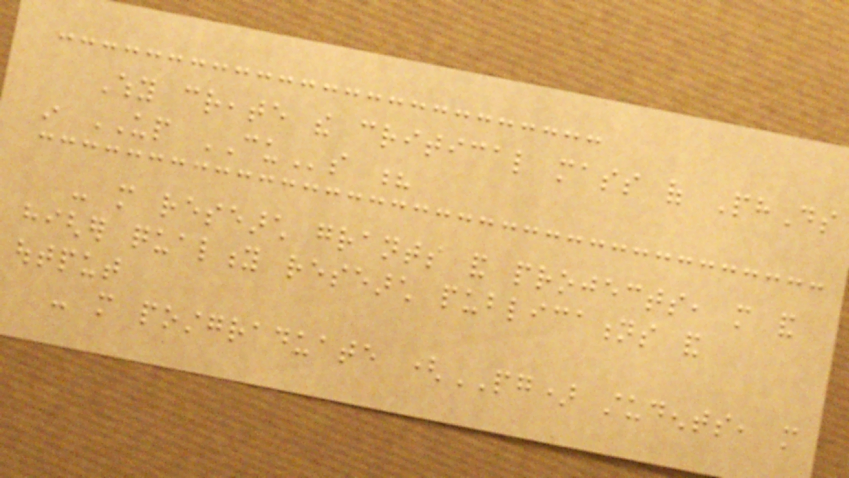Why create the critical mass of PhDs
in UP CUs ?
- more research grants and projects, more and
higher quality research publications and
output
- more postgraduate (PG) students, more
